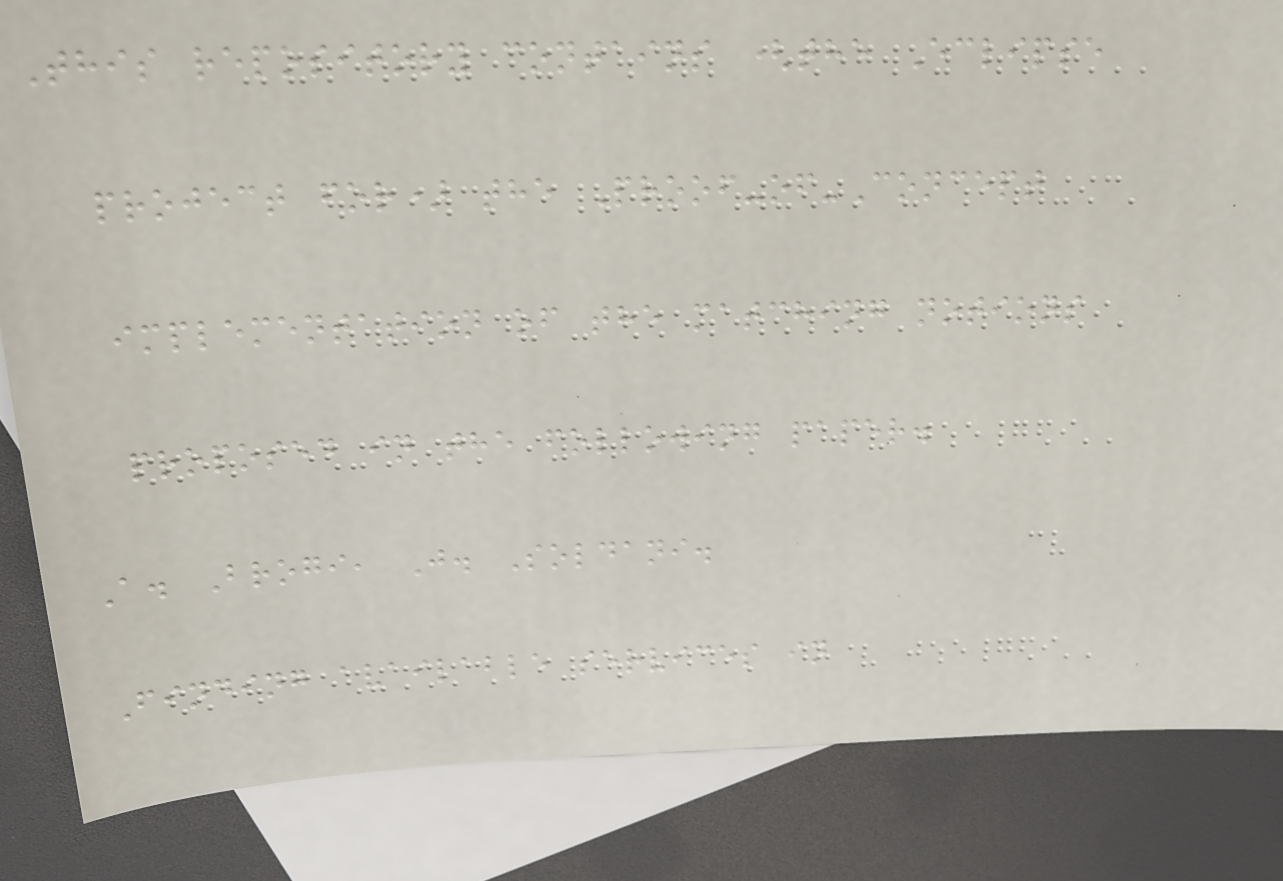This repository contains (the Eclipse
project for) the Proof-of-Concept
implementation of the matching notions
proposed in the following paper.
A. Brogi, J. Soldani.
Finding available services in
